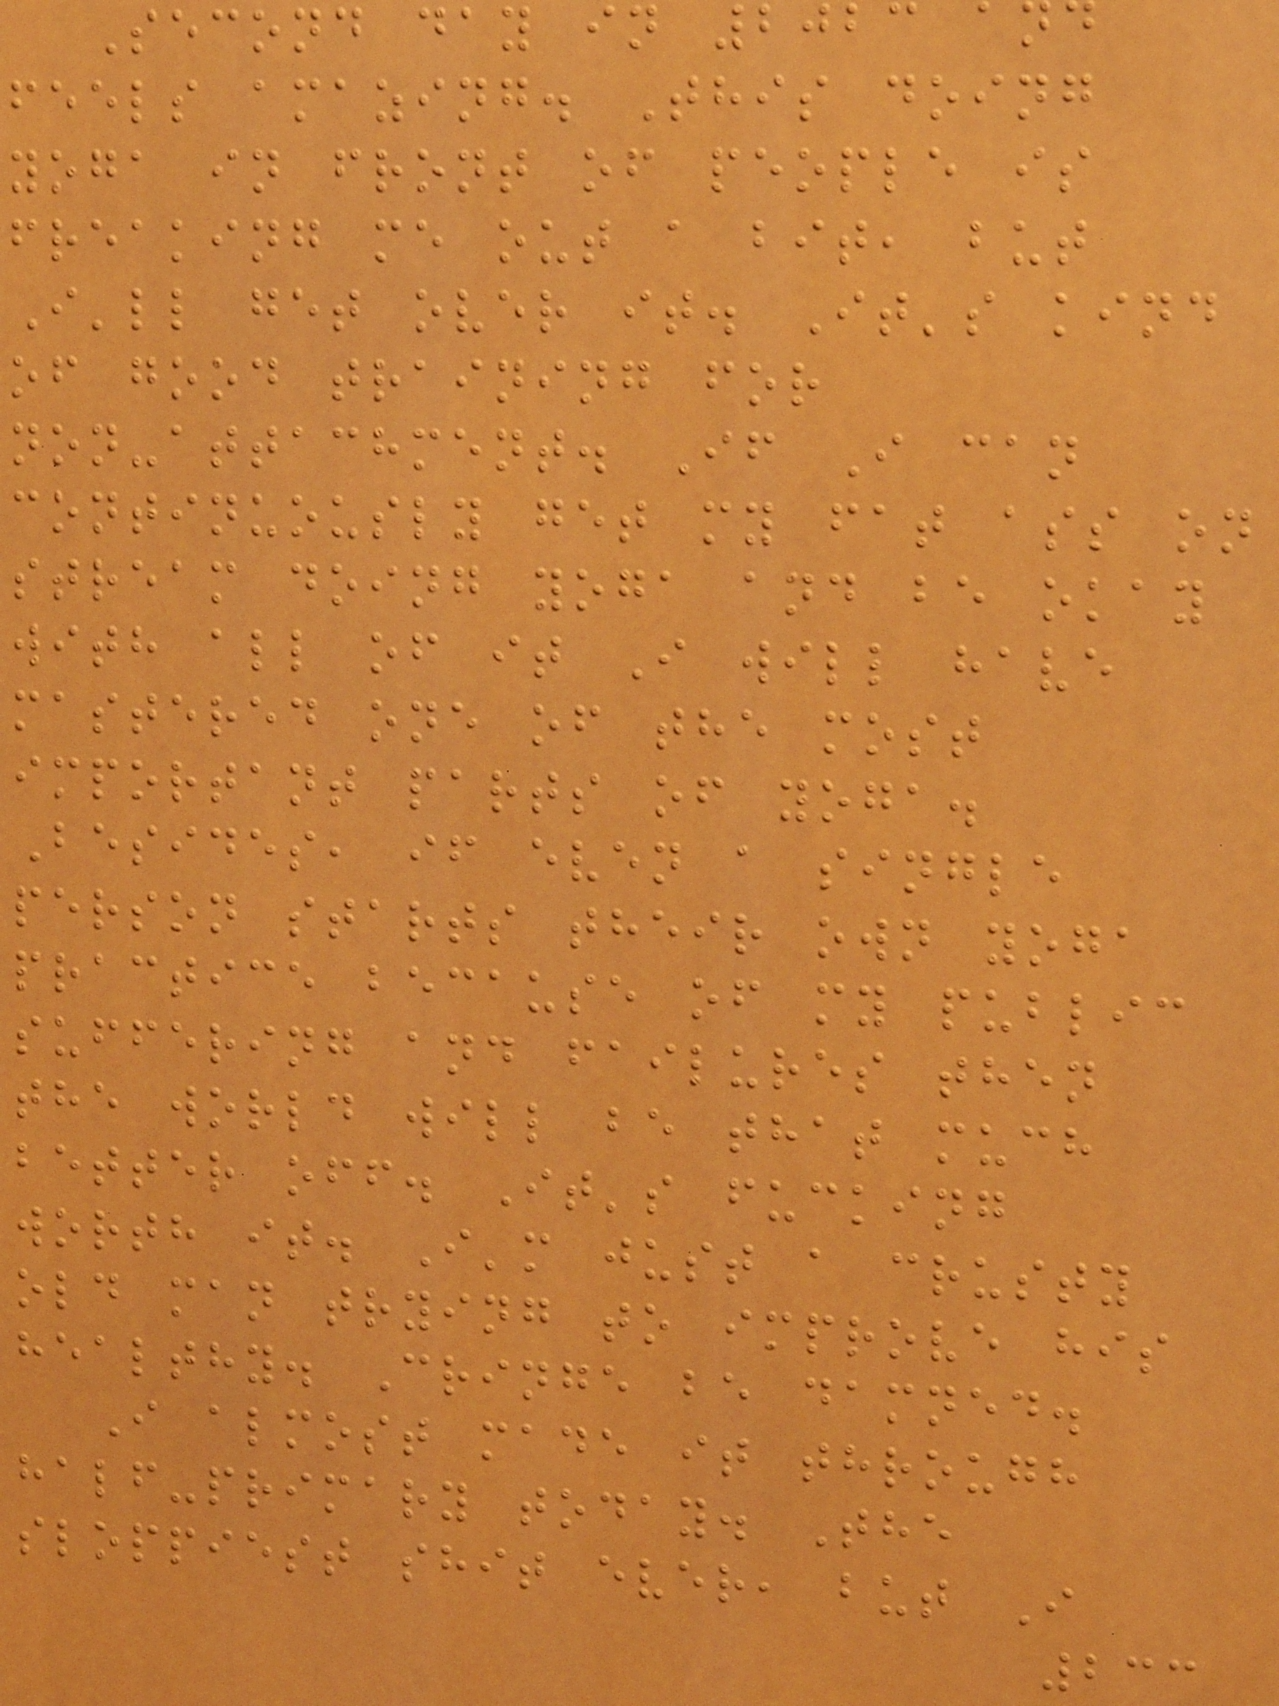Second day in 2023
feels amazing. This doing
yoga in front of people is
freaking me out a bit, but
I'll get over it. It's kind
of good training for
non-attachment. If I can
continuously get my fat ass on
stream doing yoga and be okay
with all of it I will have
mastered one of the most
important parts of yoga.
Besides, if even a single
person starts their own yoga
practice because of my public
suffering and failures then
the world will be that much
better off. It's fucking
worth it. I'm just a crusty
old man trying to improve his
healthy. Cringe be damned.
I almost made it through
half-primary today. The
sloppiest shit ever, but I
233
